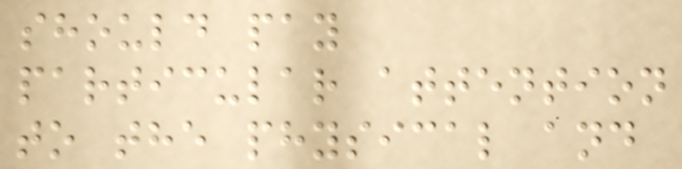should pay
particular attention
to the physical and
